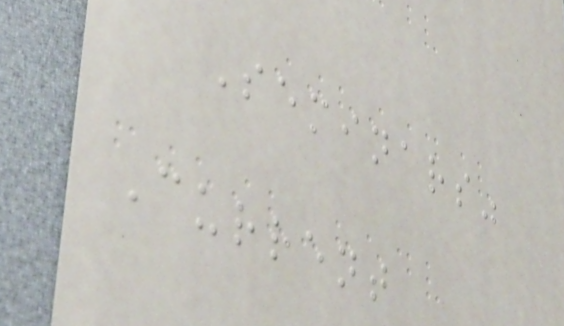Seminars"
Current
